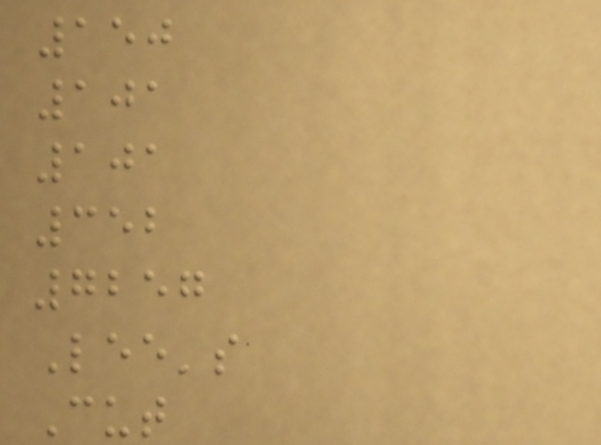150
101
101
352
7257
Lee's
Cut
